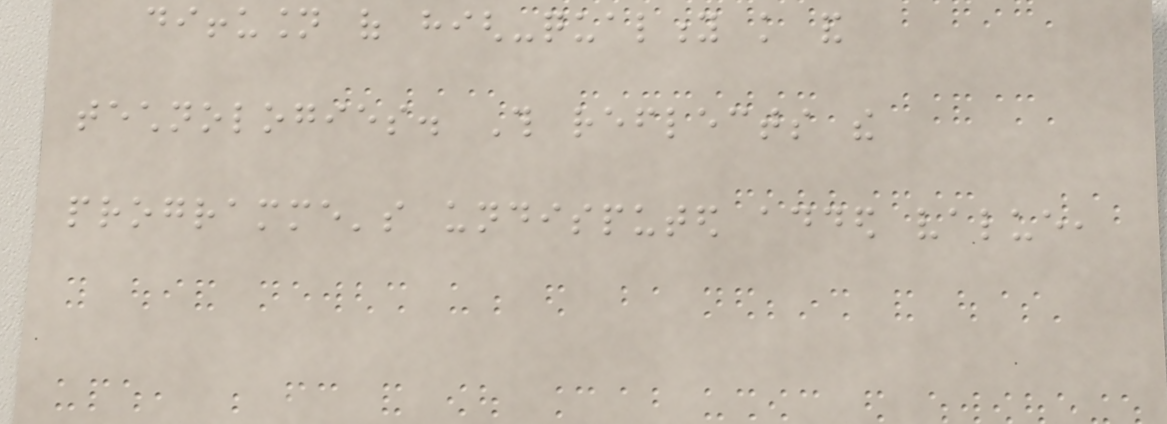diffusion of high-quality knowledge and
technologies. This reflects the
programme's undisputed added value,
